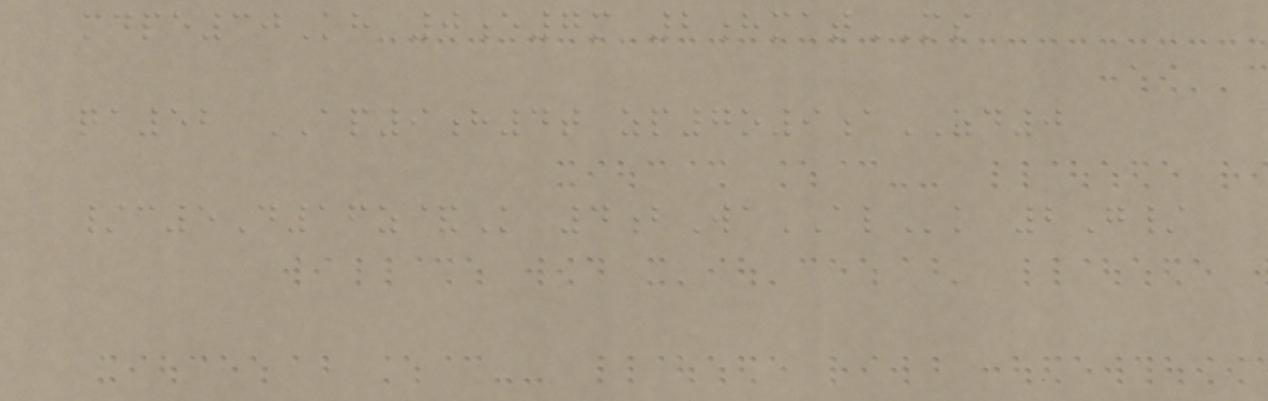mdpe30Kh 0e7m 2hmatMS
qa52 AP9h4t zp7o9aZD0
/c5D16z&K 4bWaALk 2G/
